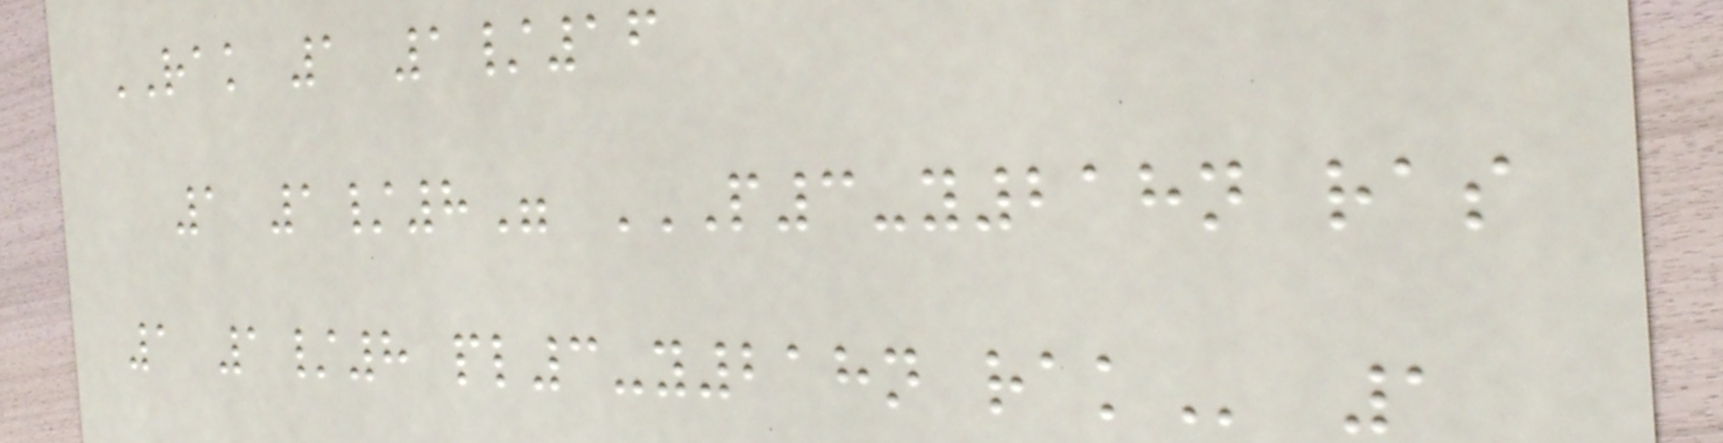RAK 1 1/16
1 1/8" P3-Y218N RAS
1 1/8 PL3-Y218N RAK 1
